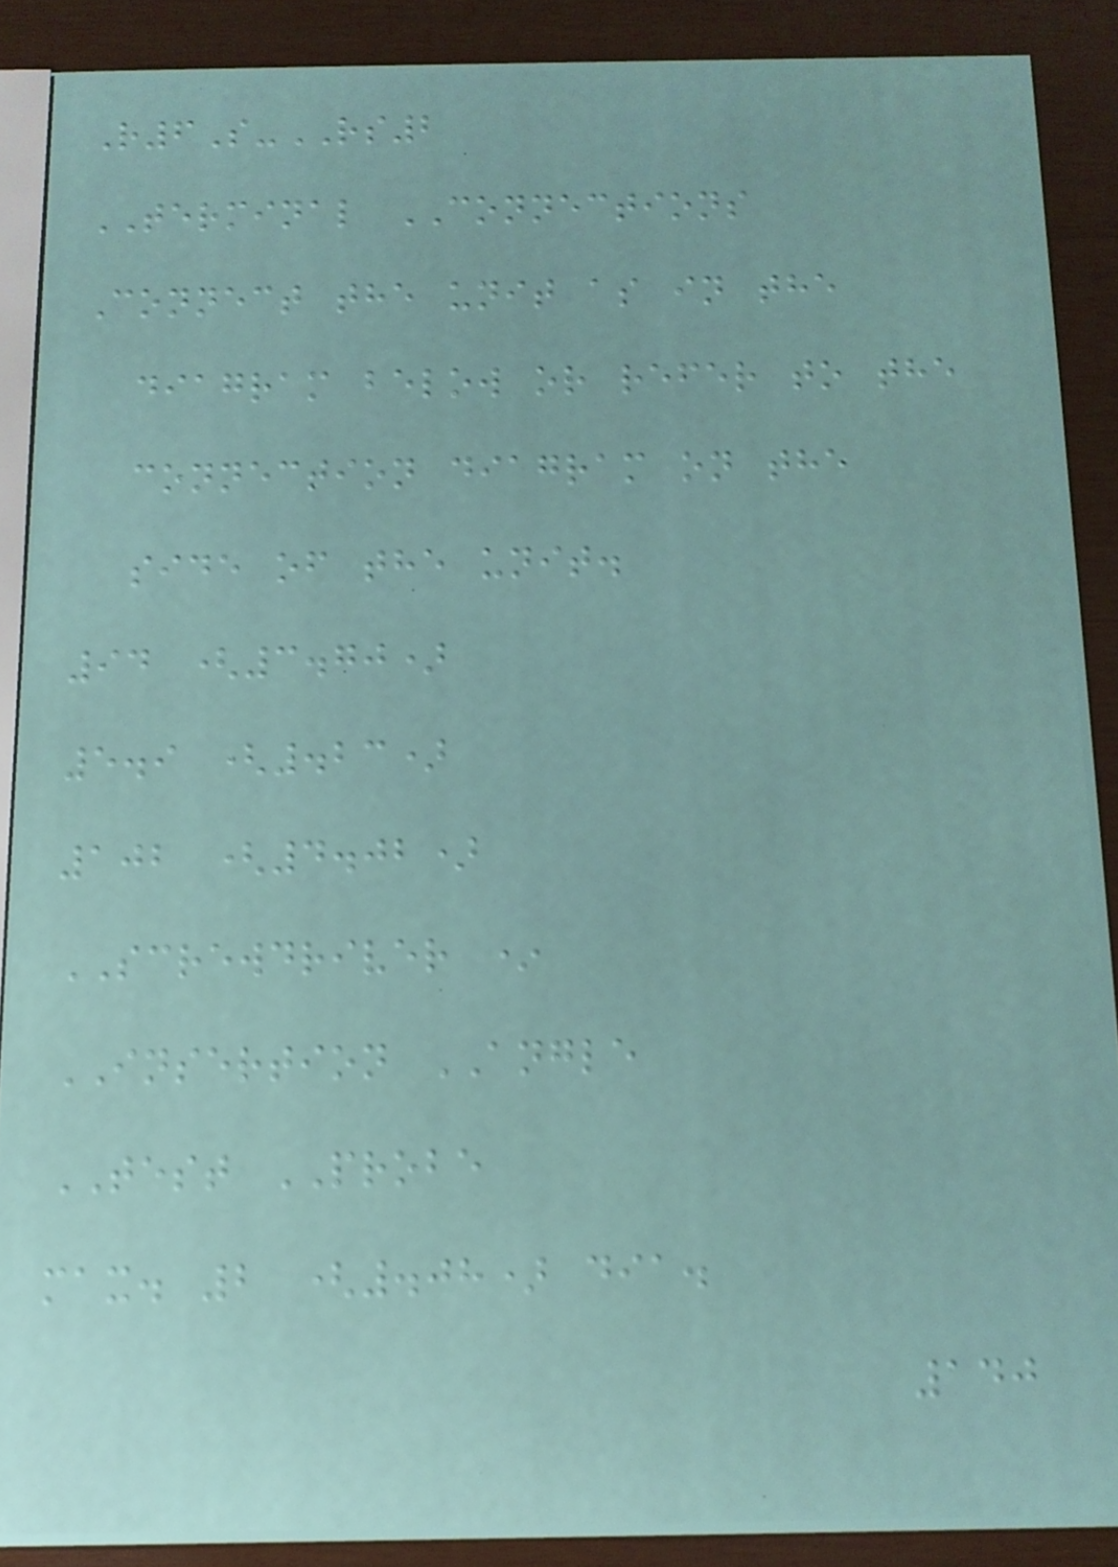R6S-RS2
TERMINAL CONNECTIONS
Connect the unit as in the
diagram below or refer to the
connection diagram on the
side of the unit.
94 (3.70)
5.9 (.23)
102 (4.02)
SCREWDRIVER *
INSERTION ANGLE
TEST PROBE
max. 2 (.08) dia.
140
